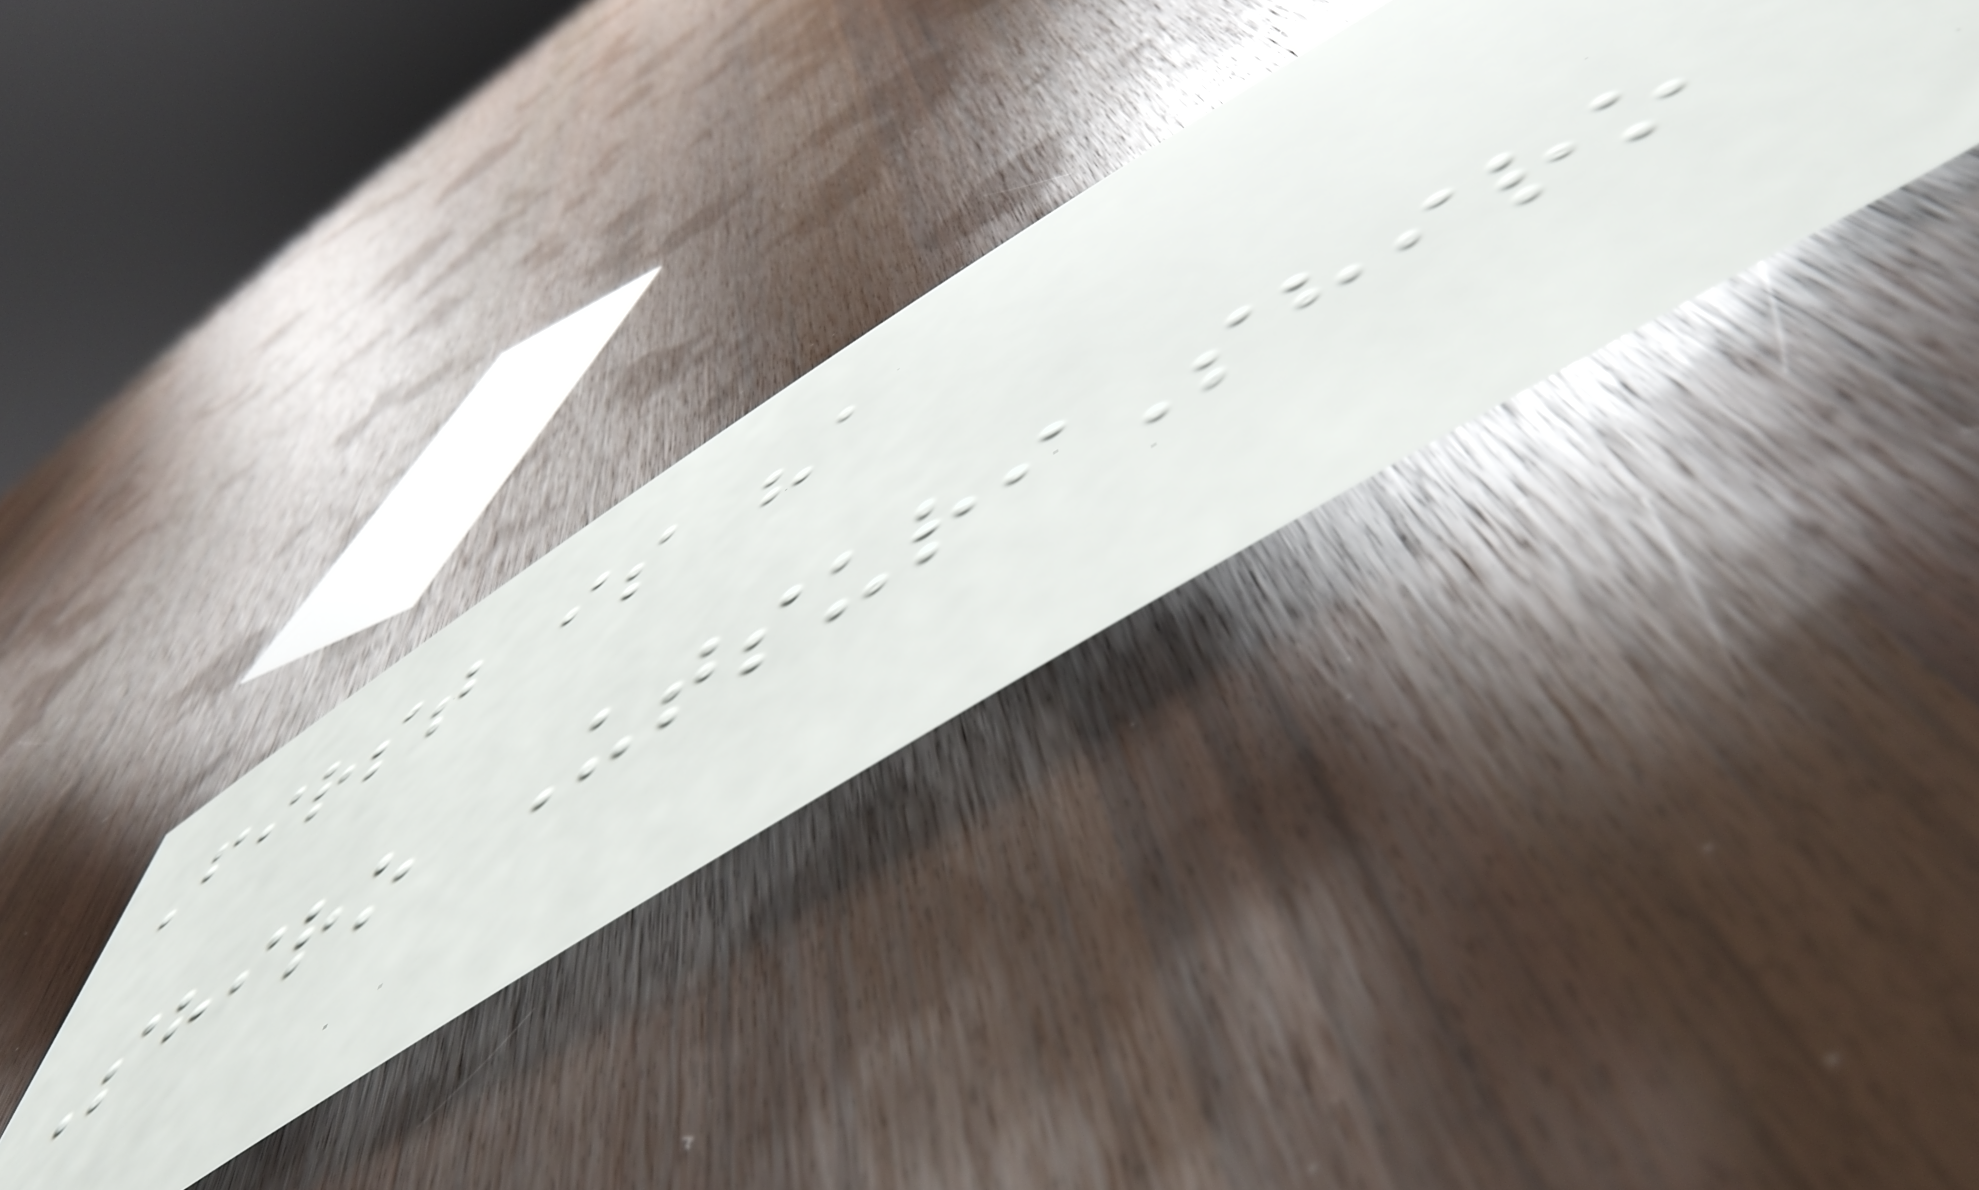First is "a
Shiro UtsuriShiro
